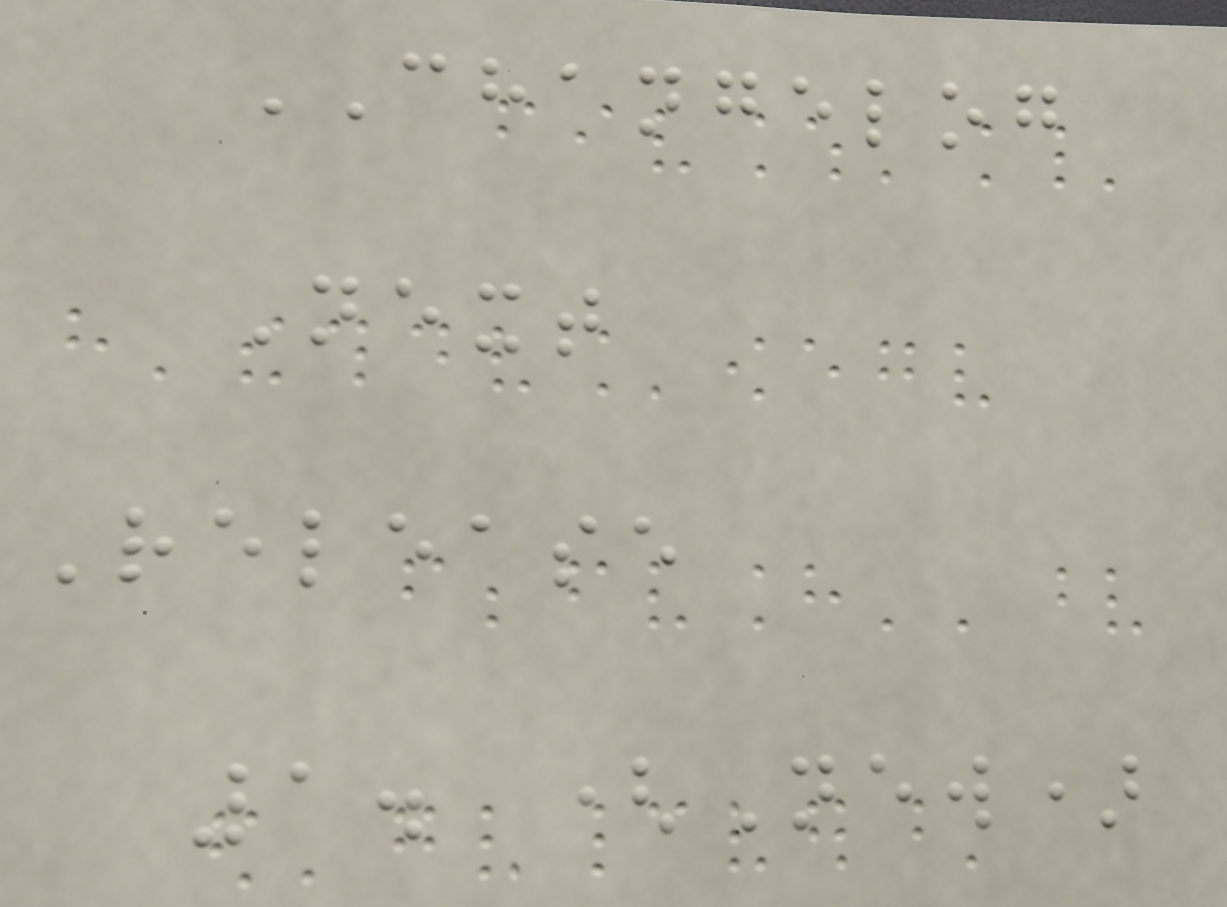CHANGELOG
Next
Release
1. (New)
